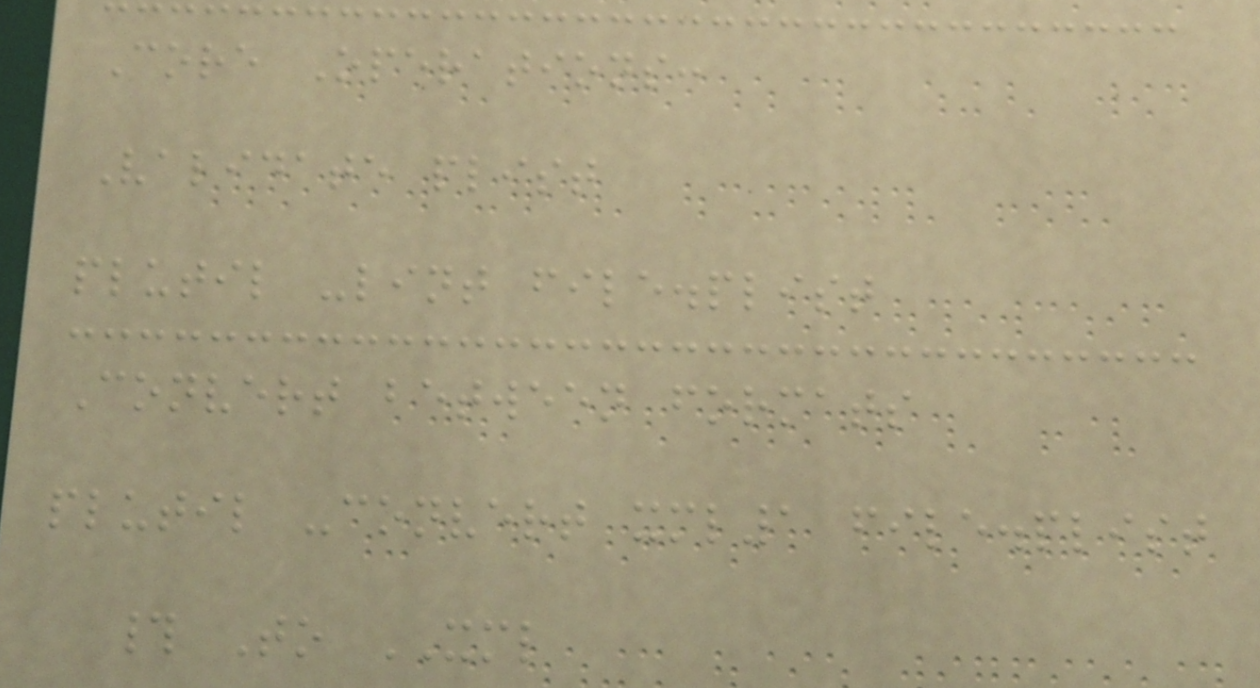Core Operations:
Validate plist
plutil -lint file.plist
Convert between formats
plutil -convert xml1 file.plist
# To XML
